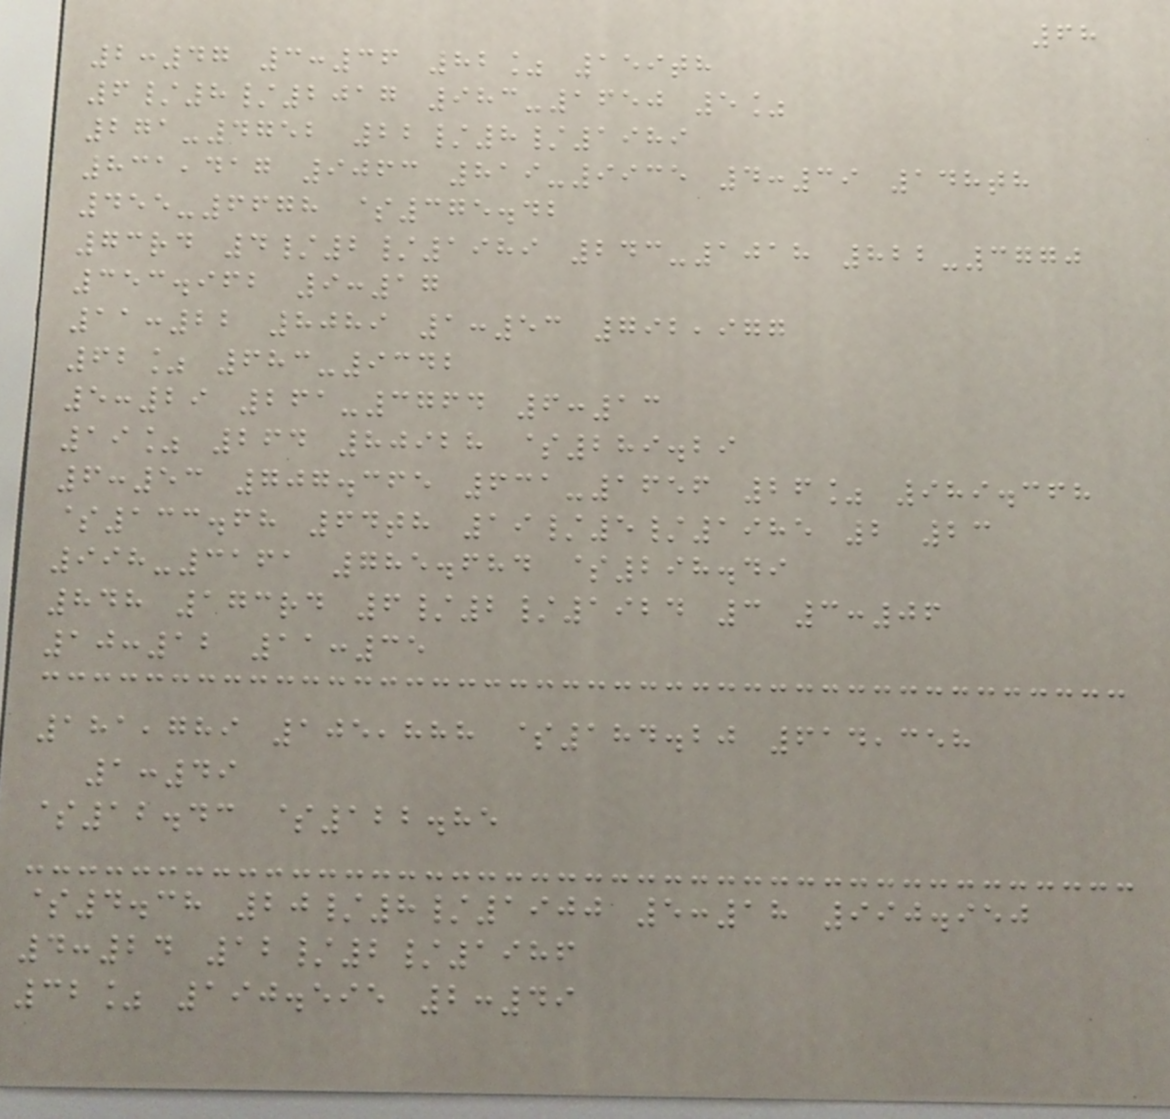68
2:47 3:36 82% 159th
6/8/2017 983-1650 5%
271-4752 22/8/1989
831,417 9063 819-9935 4:39 148th
455-6678 $375.42
73rd 4/2/1989 243-1018 822-3770
353.962 9:17
11:22 8089 1:53 792,977
62% 683-9342
5:29 261-3764 6:13
19% 264 80928 $289.29
6:53 707.365 631-1656 26% 989.368
$133.68 64th 19/5/1985 2 23
998-3161 785.684 $298.49
848 173rd 6/2/1924 3 3:06
10:12 11:35
181,789 105,888 $184.20 614,358
1:49
$12.43 $122.85
$4.38 20/8/1900 5:18 990.950
4:24 12/2/1986
32% 190.595 2:49
